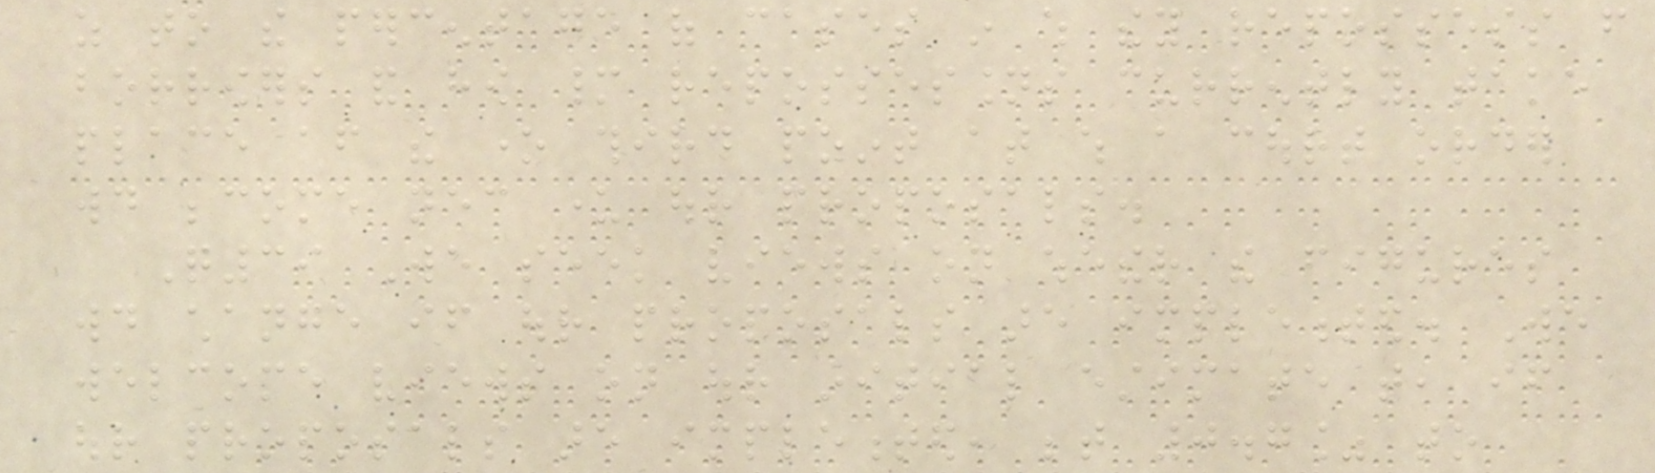as to the percentage of cases in which they repossess from
borrowers and how many repossessions currently take
place after the one third point at which a court order
would become necessary under our proposals.
Q39 We seek views on whether the figures
would change if our proposals are implemented. We
welcome views on our initial estimate that, if
our proposals are implemented, between 0.7% to
